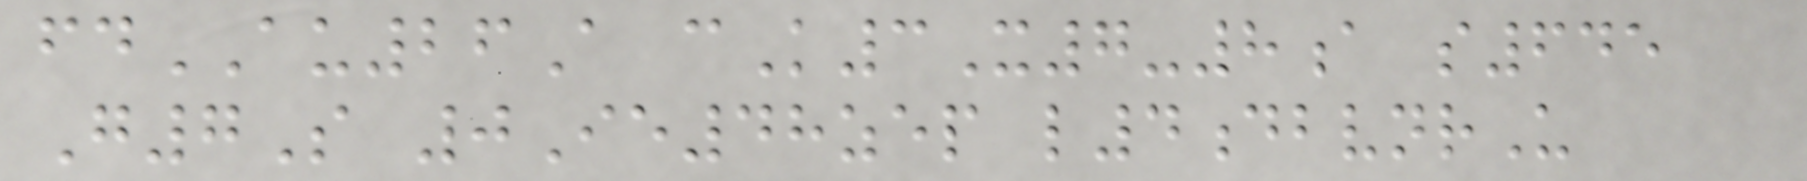fdAU26A cK3X7-8a s645
G7S 0Ie48zep l4dbvnrU
